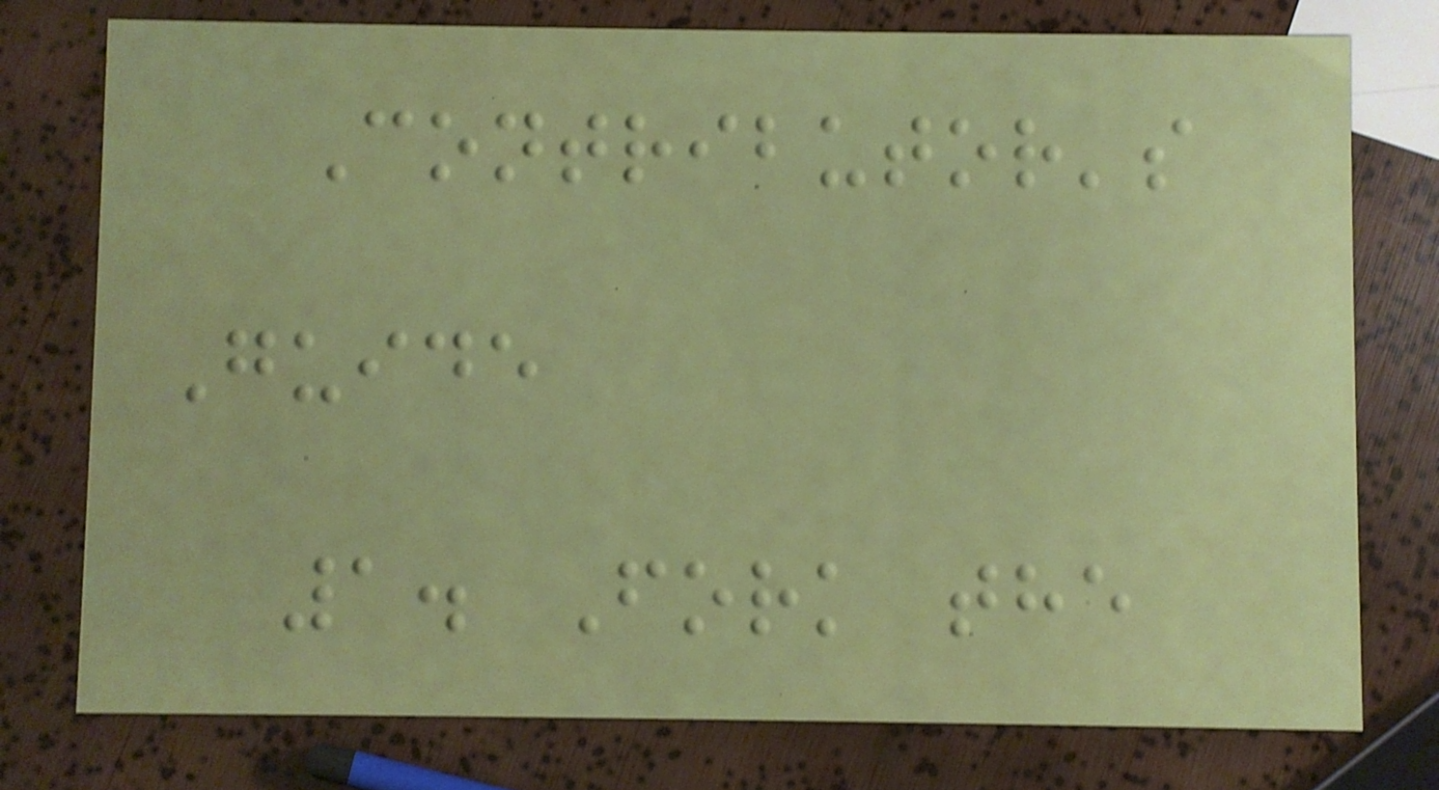Contributor's
Guide
1. Fork the
